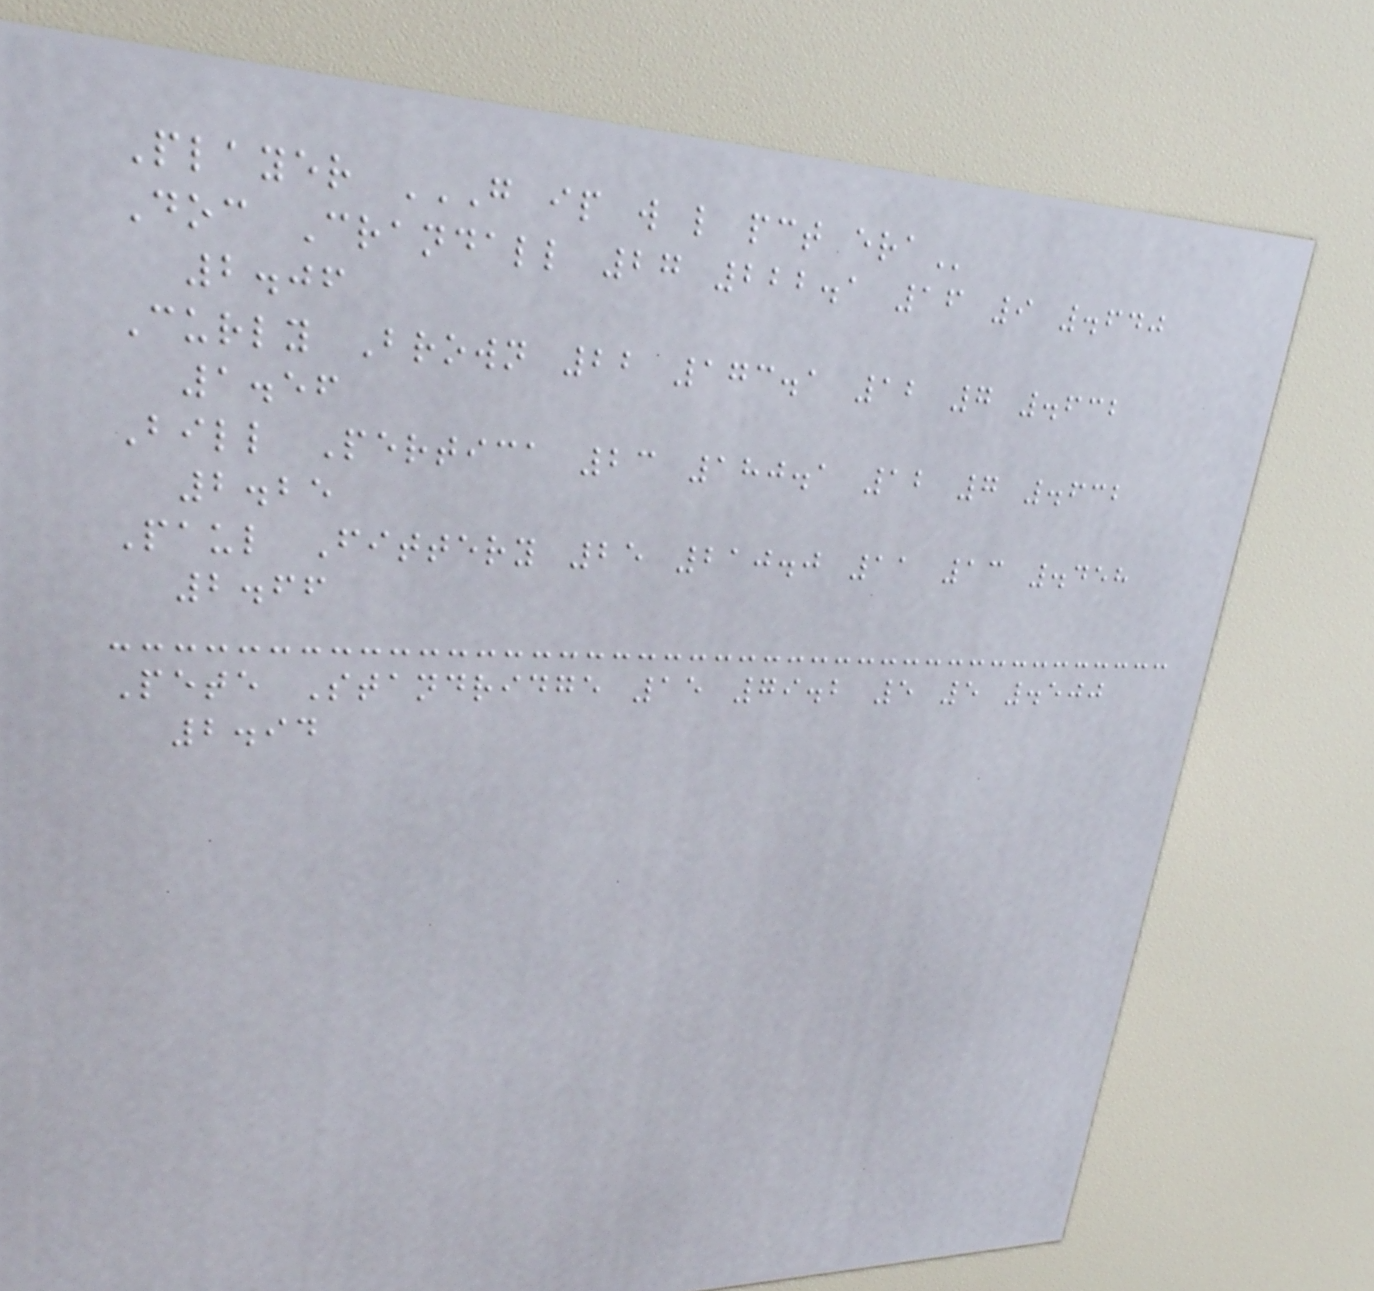Player G IP W L PCT ERA
Doc Crandall 27 222.1 16 9 .640
2.06
Curly Brown 22 173.1 12 7 .632
1.56
Bill Pertica 23 180.1 12 7 .632
2.25
Paul Fittery 25 210.0 11 13 .458
2.66
Pete Standridge 15 79.2 5 5 .500
2.94
